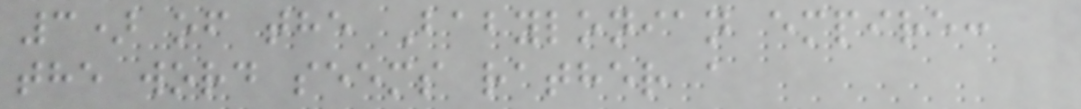3) of the Babylonian empire:
the word seems rather a
